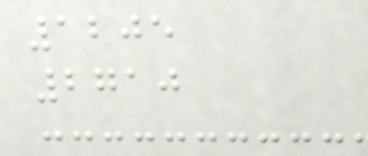1205
2710
